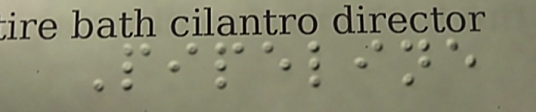Pipeline
